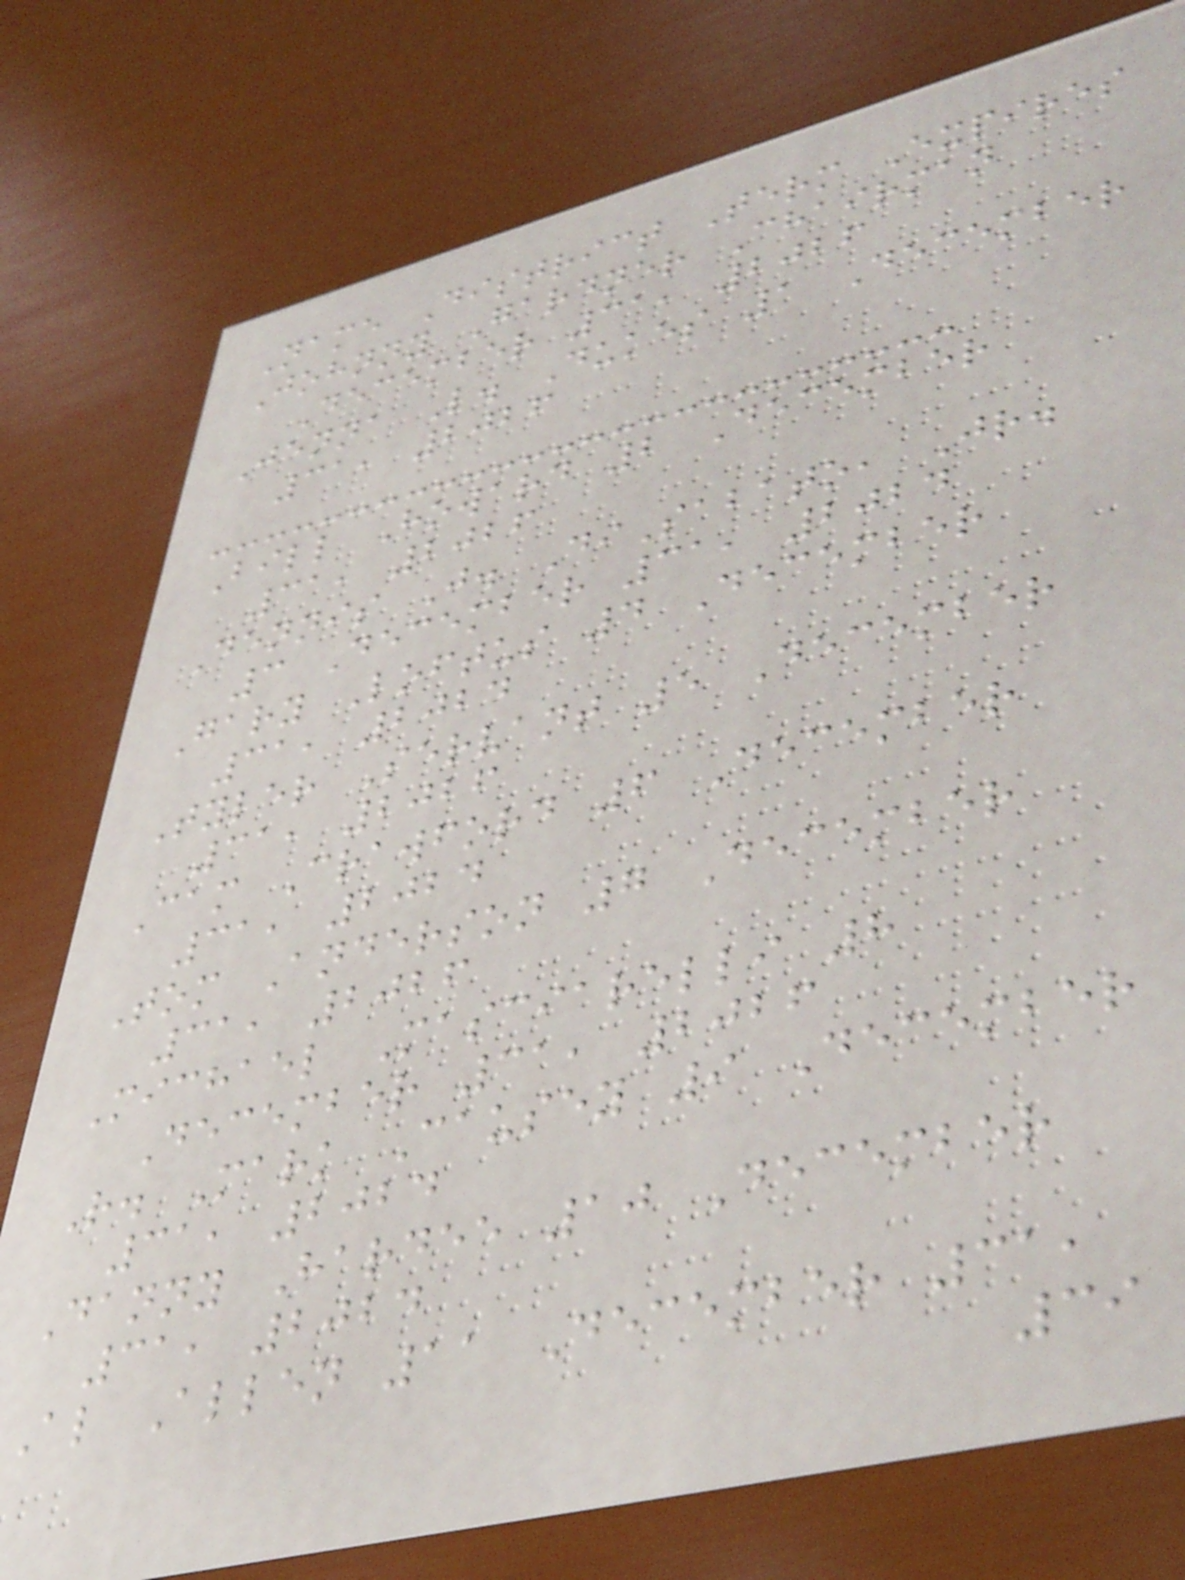Name District Term Expires
Johnny Gardner Chairman
December 31, 2026
Jenna L. Dukes 1 December
31, 2026
Bill Howard 2 December
31, 2026
Dennis J. DiSabato, Jr.
3 December 31, 2024
Gary Loftus 4 December
31, 2024
Tyler Servant 5 December
31, 2026
Cam Crawford 6 December
31, 2024
Tom Anderson 7 December
31, 2026
Michael Masciarelli 8
December 31, 2026
R. Mark Causey 9 December
31, 2024
Danny Hardee 10 December
31, 2024
Al Allen 11 December 31,
39
